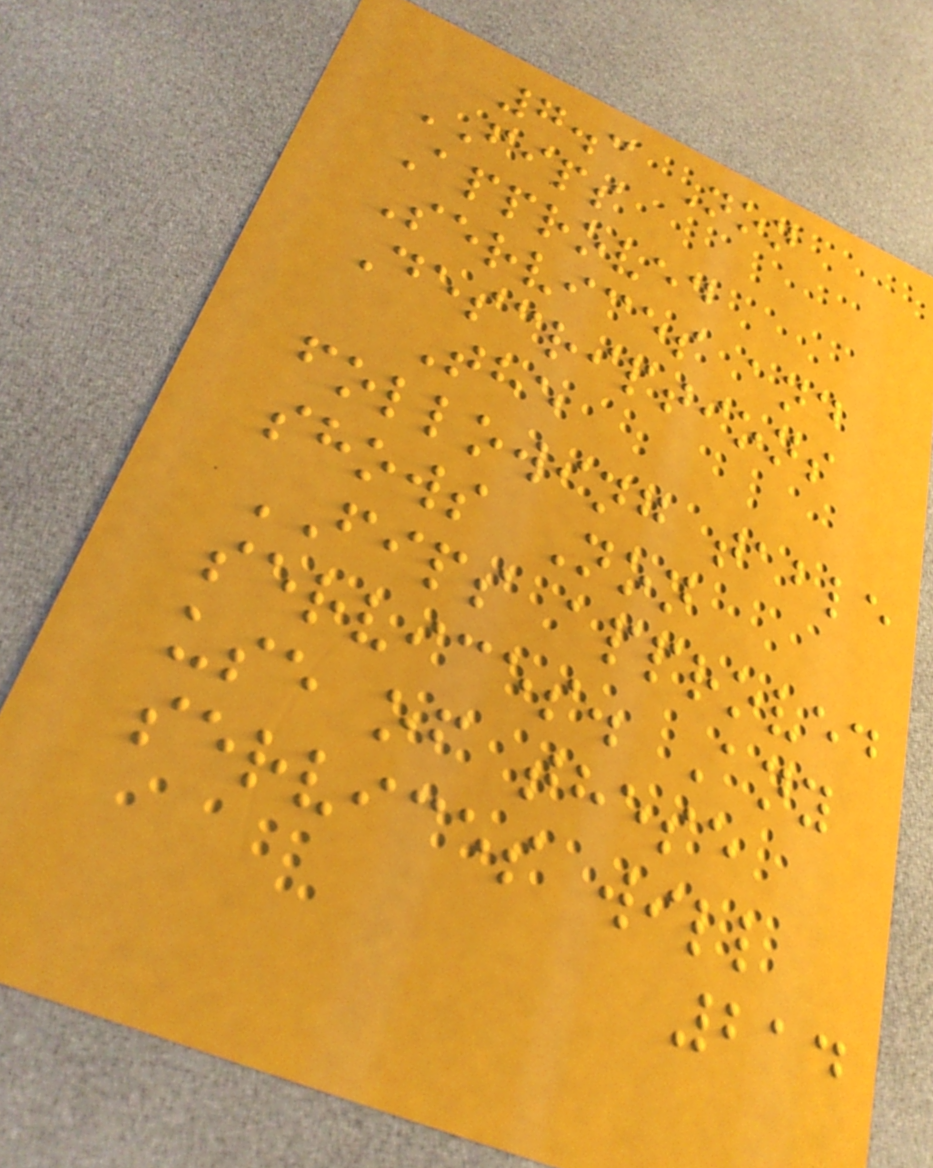7.3 Non
FIPS
Approved
Services and
Descriptions
The
following table
shows Non
FIPS approved
services. Any
use of these
services will
214
